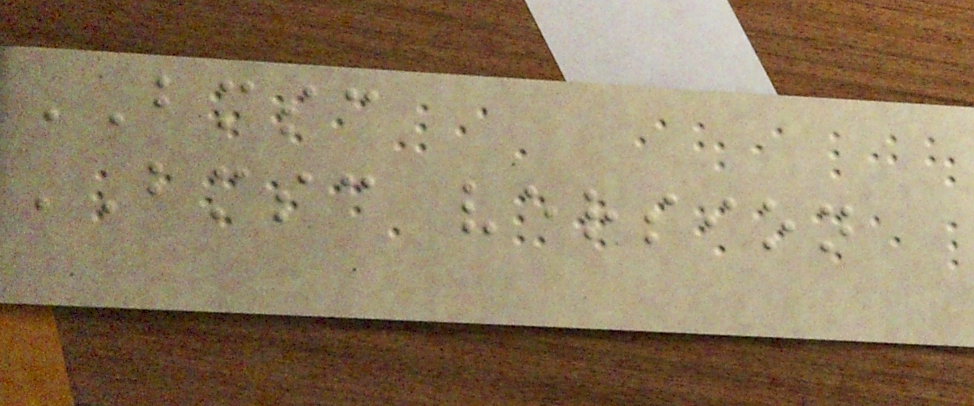BMSC
BMSC version
